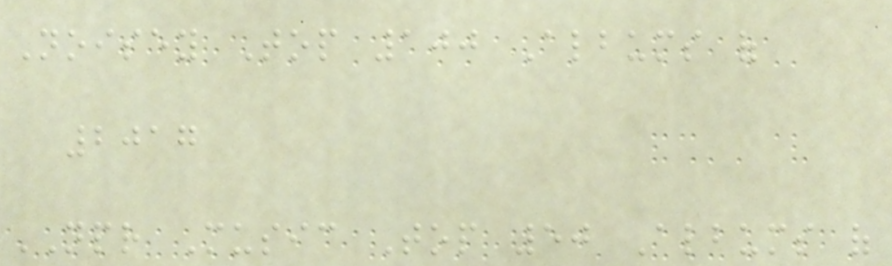Noisey Top 100 Albums of
2017
NPR Music Top 50 Albums of
